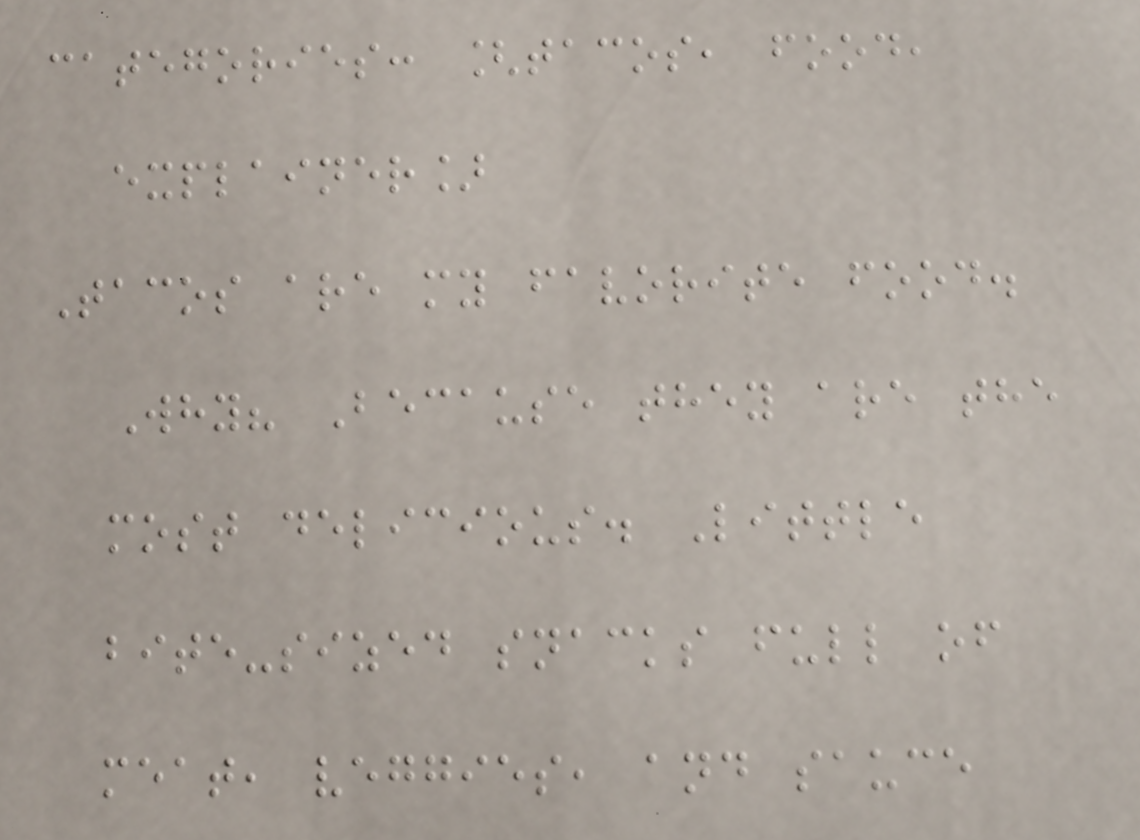categories: [tacos, food,
explainer]
Tacos are my favorite food.
Why? Because they are the
most delicious. Little
bite-sized snacks full of
meat, veggies, and sauce
